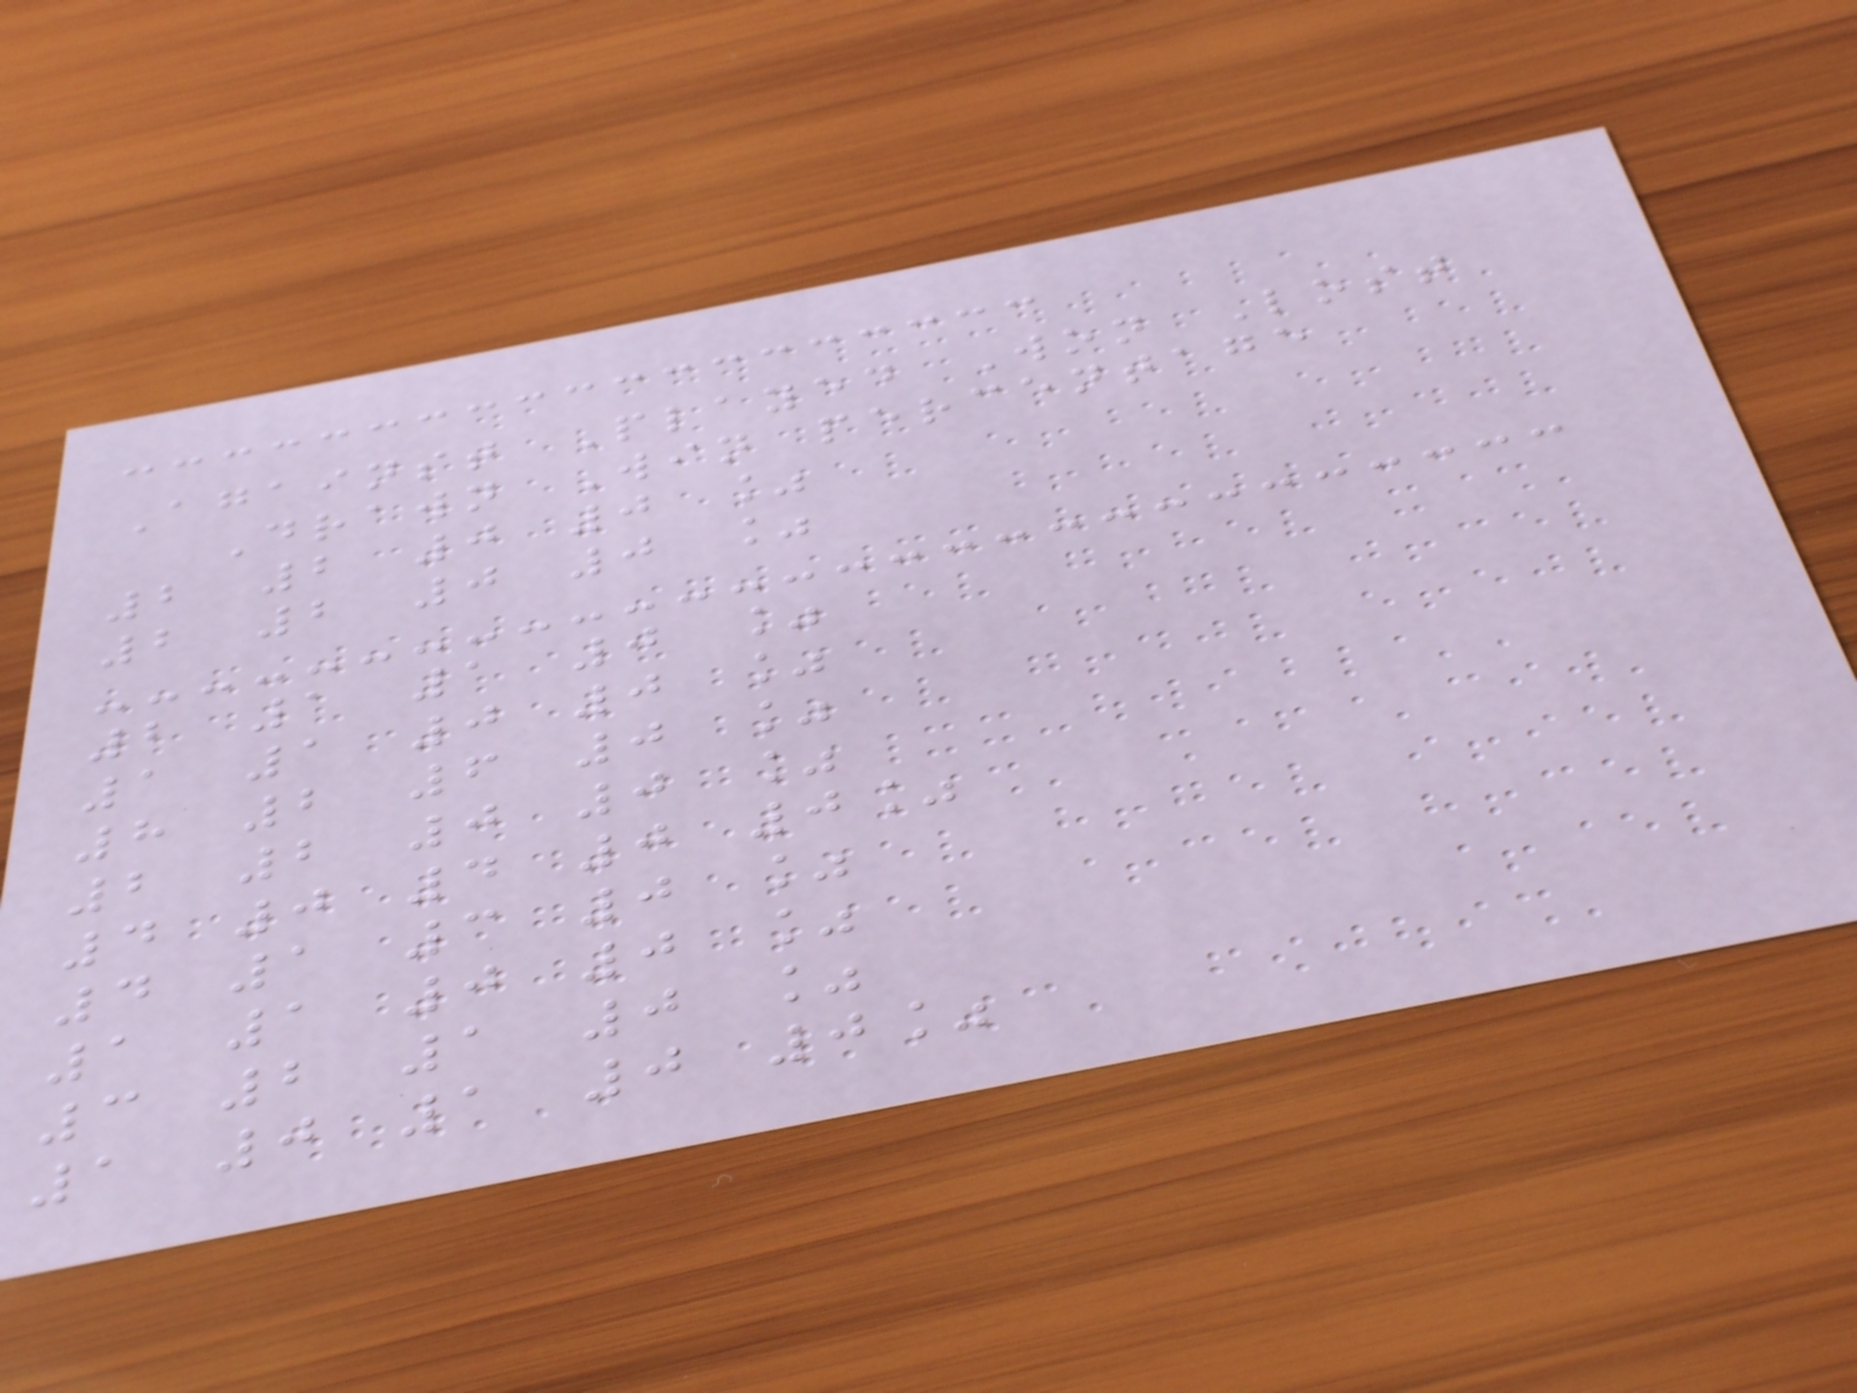Against Played Won Lost
Drawn Win percentage
2 2 0 0 %
2 2 0 0 %
2 1 1 0 %
1 1 0 0 %
8 2 6 0 %
2 2 0 0 %
4 0 4 0 0%
4 1 3 0 %
1 1 0 0 %
3 2 1 0 %
1 0 1 0 0%
